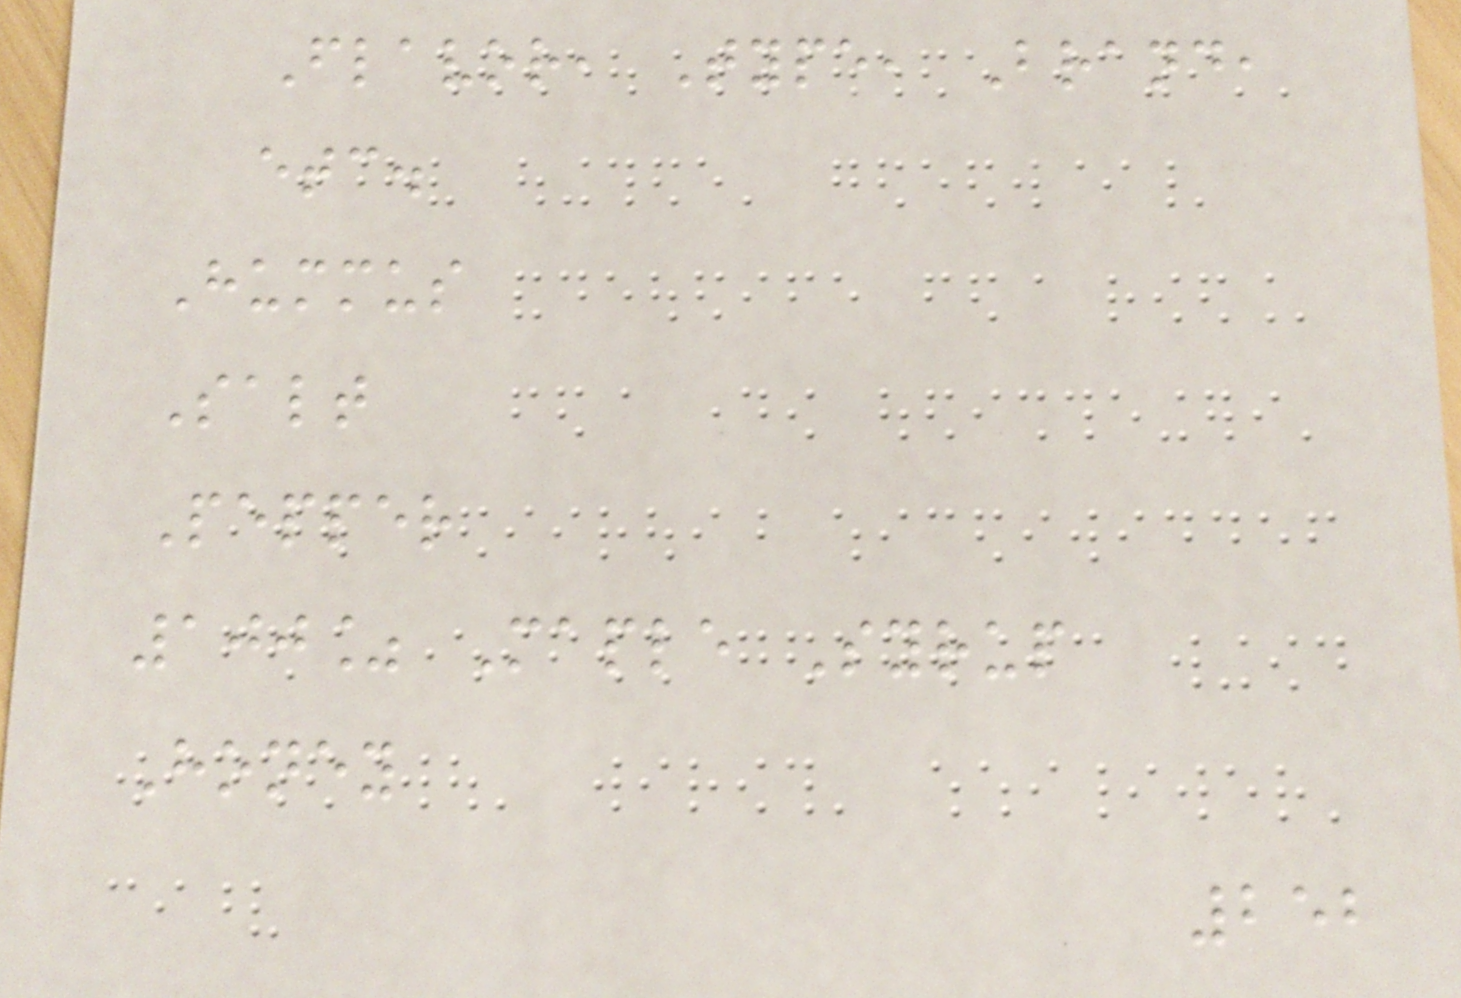Flavor, Type, Brand,
etc.
Hummus
Salt
Pepper
100% Maple Syrup
Honey
252
